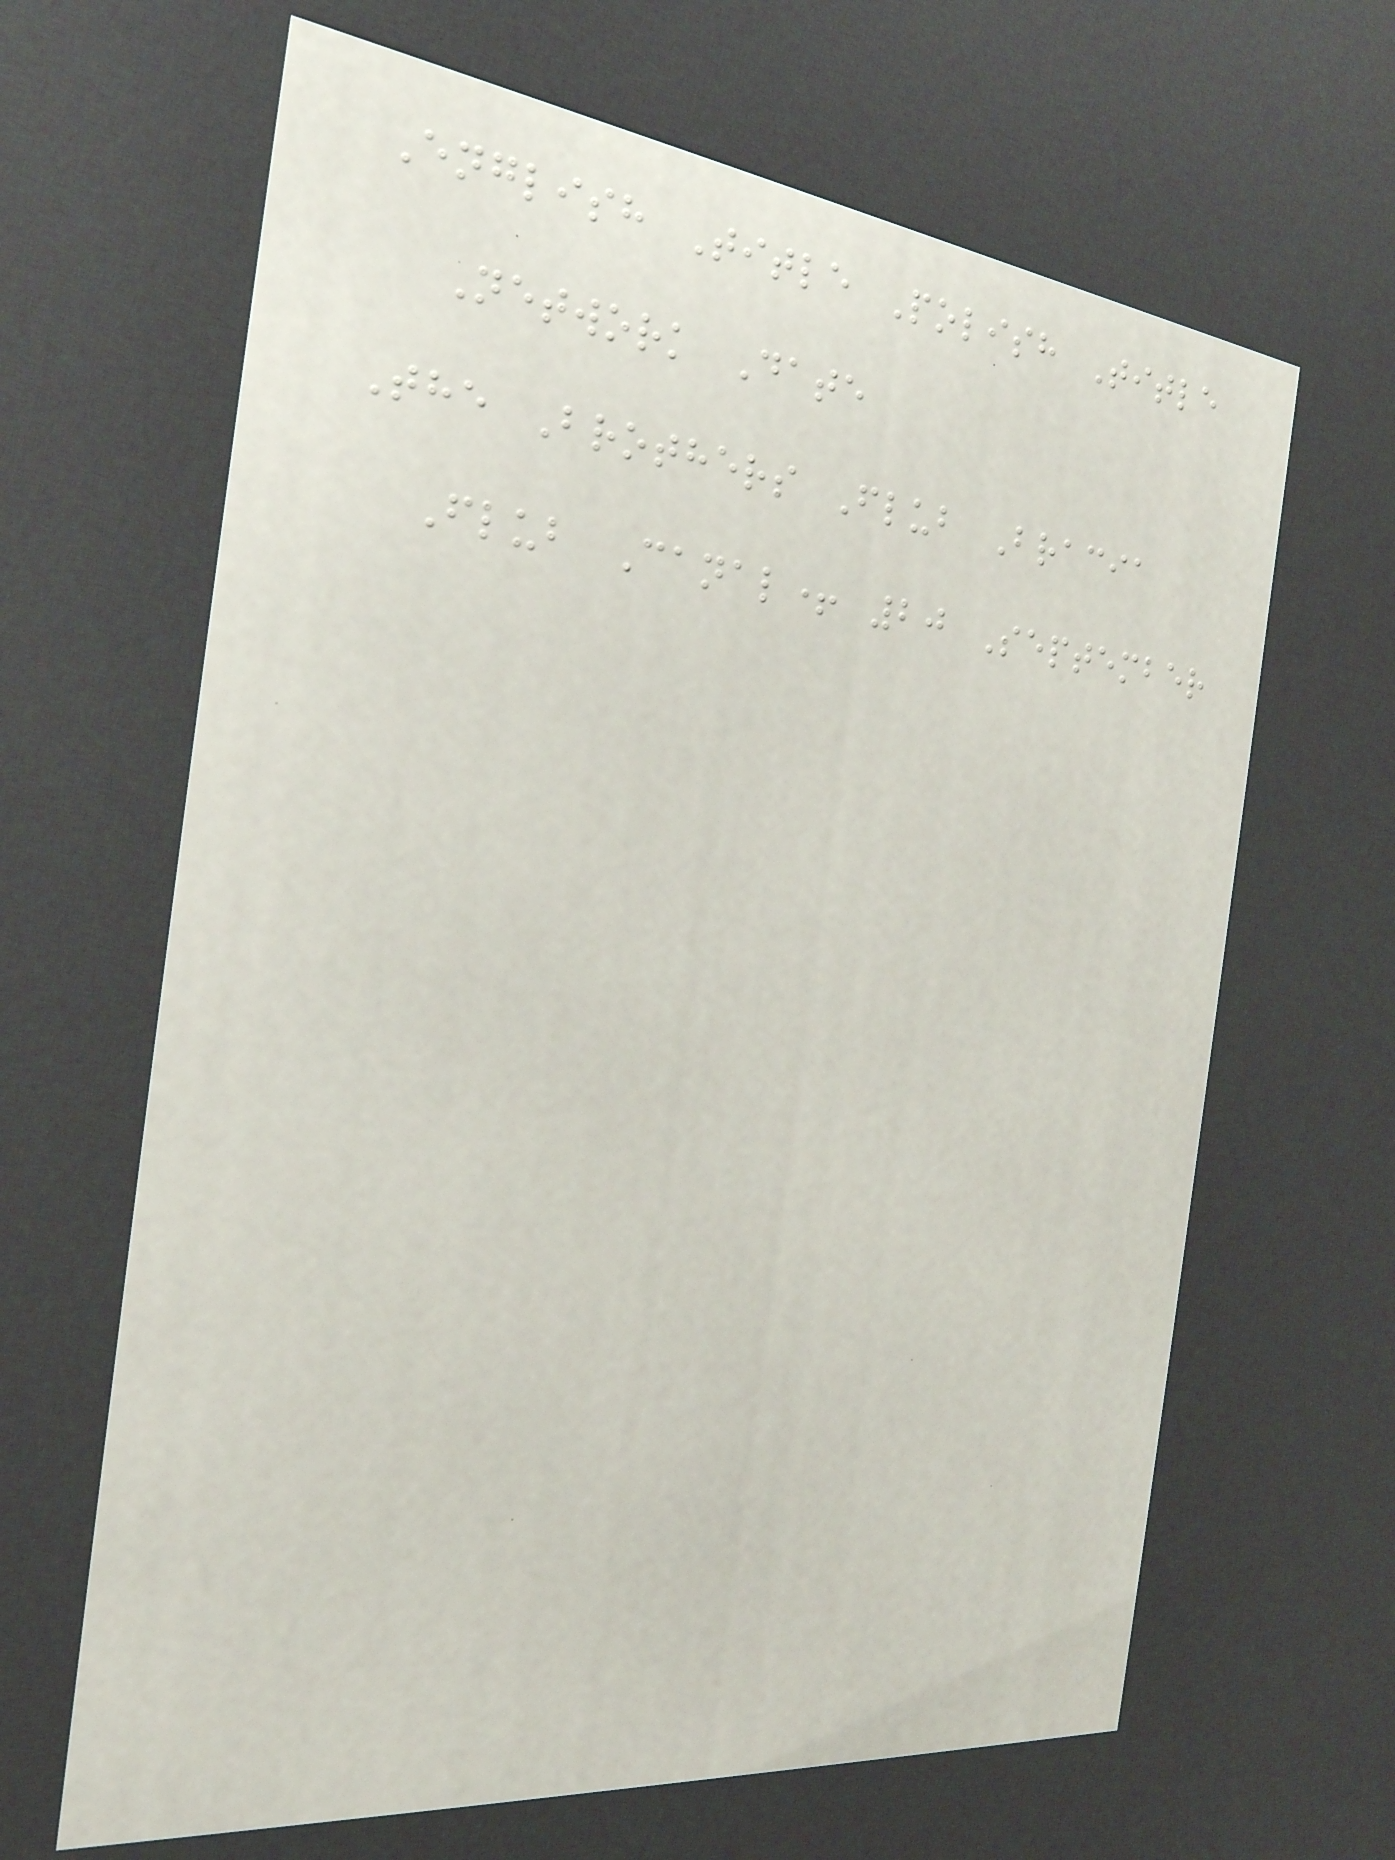English Title Polish Title
Network Date
The Brothers Flub Bracia
Flub Canal+ 20 September
